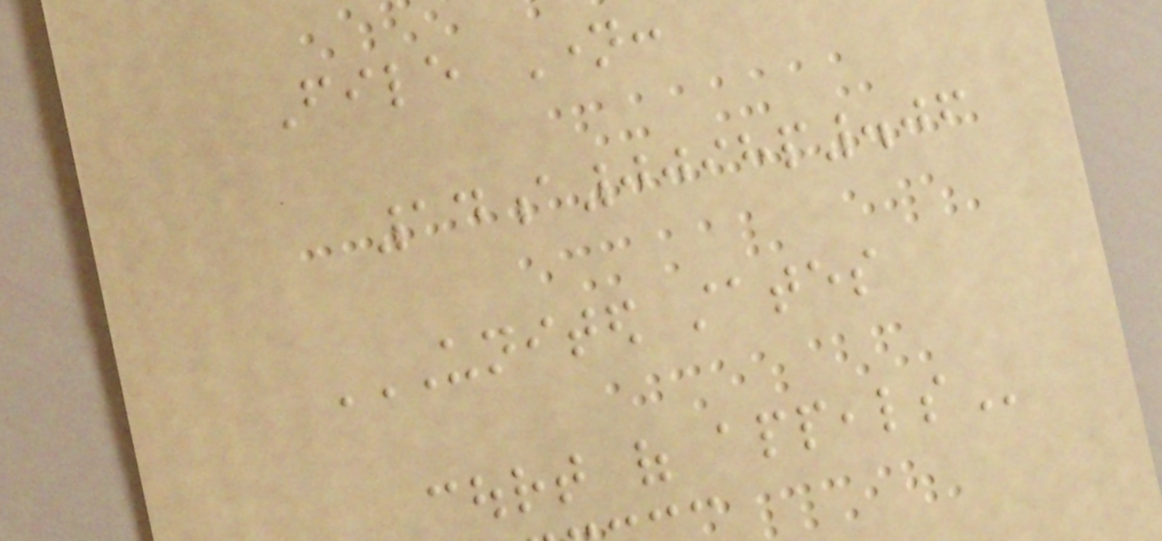File Name:
14a0098p.06
UNITED STATES
COURT OF APPEALS
